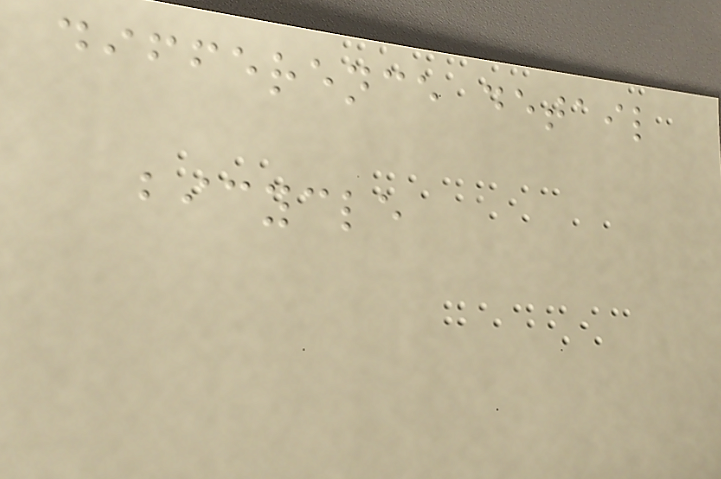difference detail
bicycle
